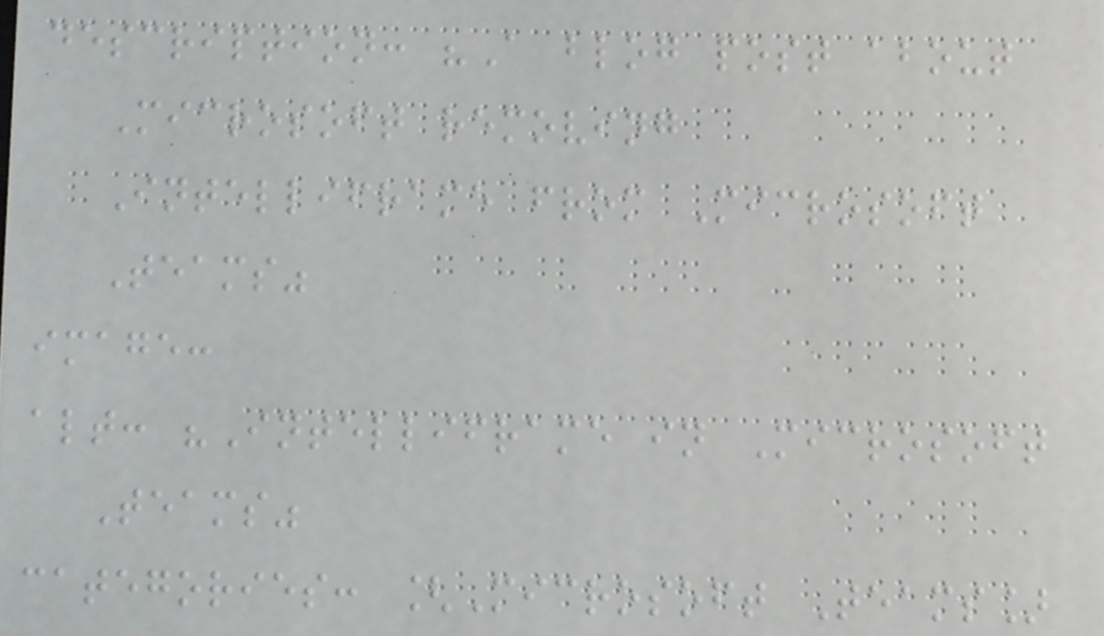description: "A blog post about
Microsoft removing
Intelliframe from Microsoft
Teams"
image:
alt: "Intelliframe in Microsoft
Teams"
categories: [Microsoft Teams]
